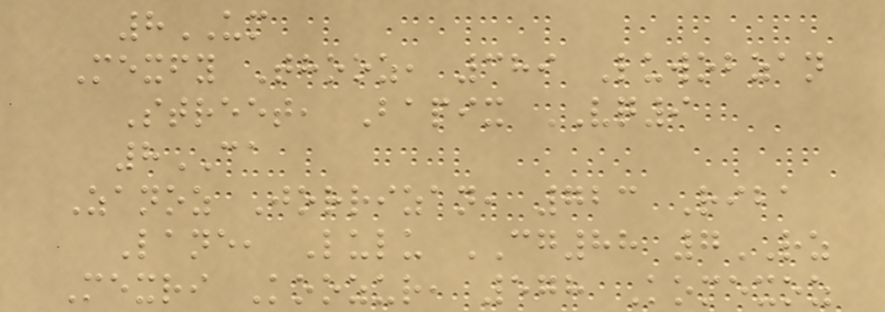8UM
Mexfy Thooz, 389 Luwobzan
Street, Bapix VQ9
8CA
Zanoz Jorrizan, 723 Riba
Lane, Lulu CG88 7RZ
Mexri Koozur, 578 Komexoz
